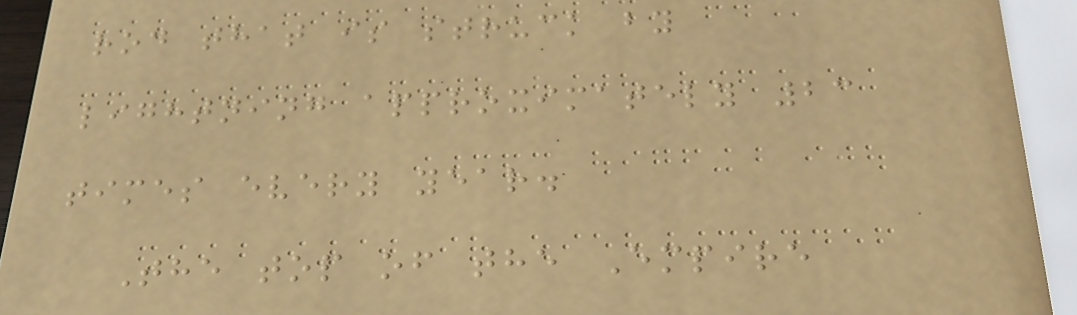rod that is struck by
lightning approximately 23
times every year.
The top of the Empire
